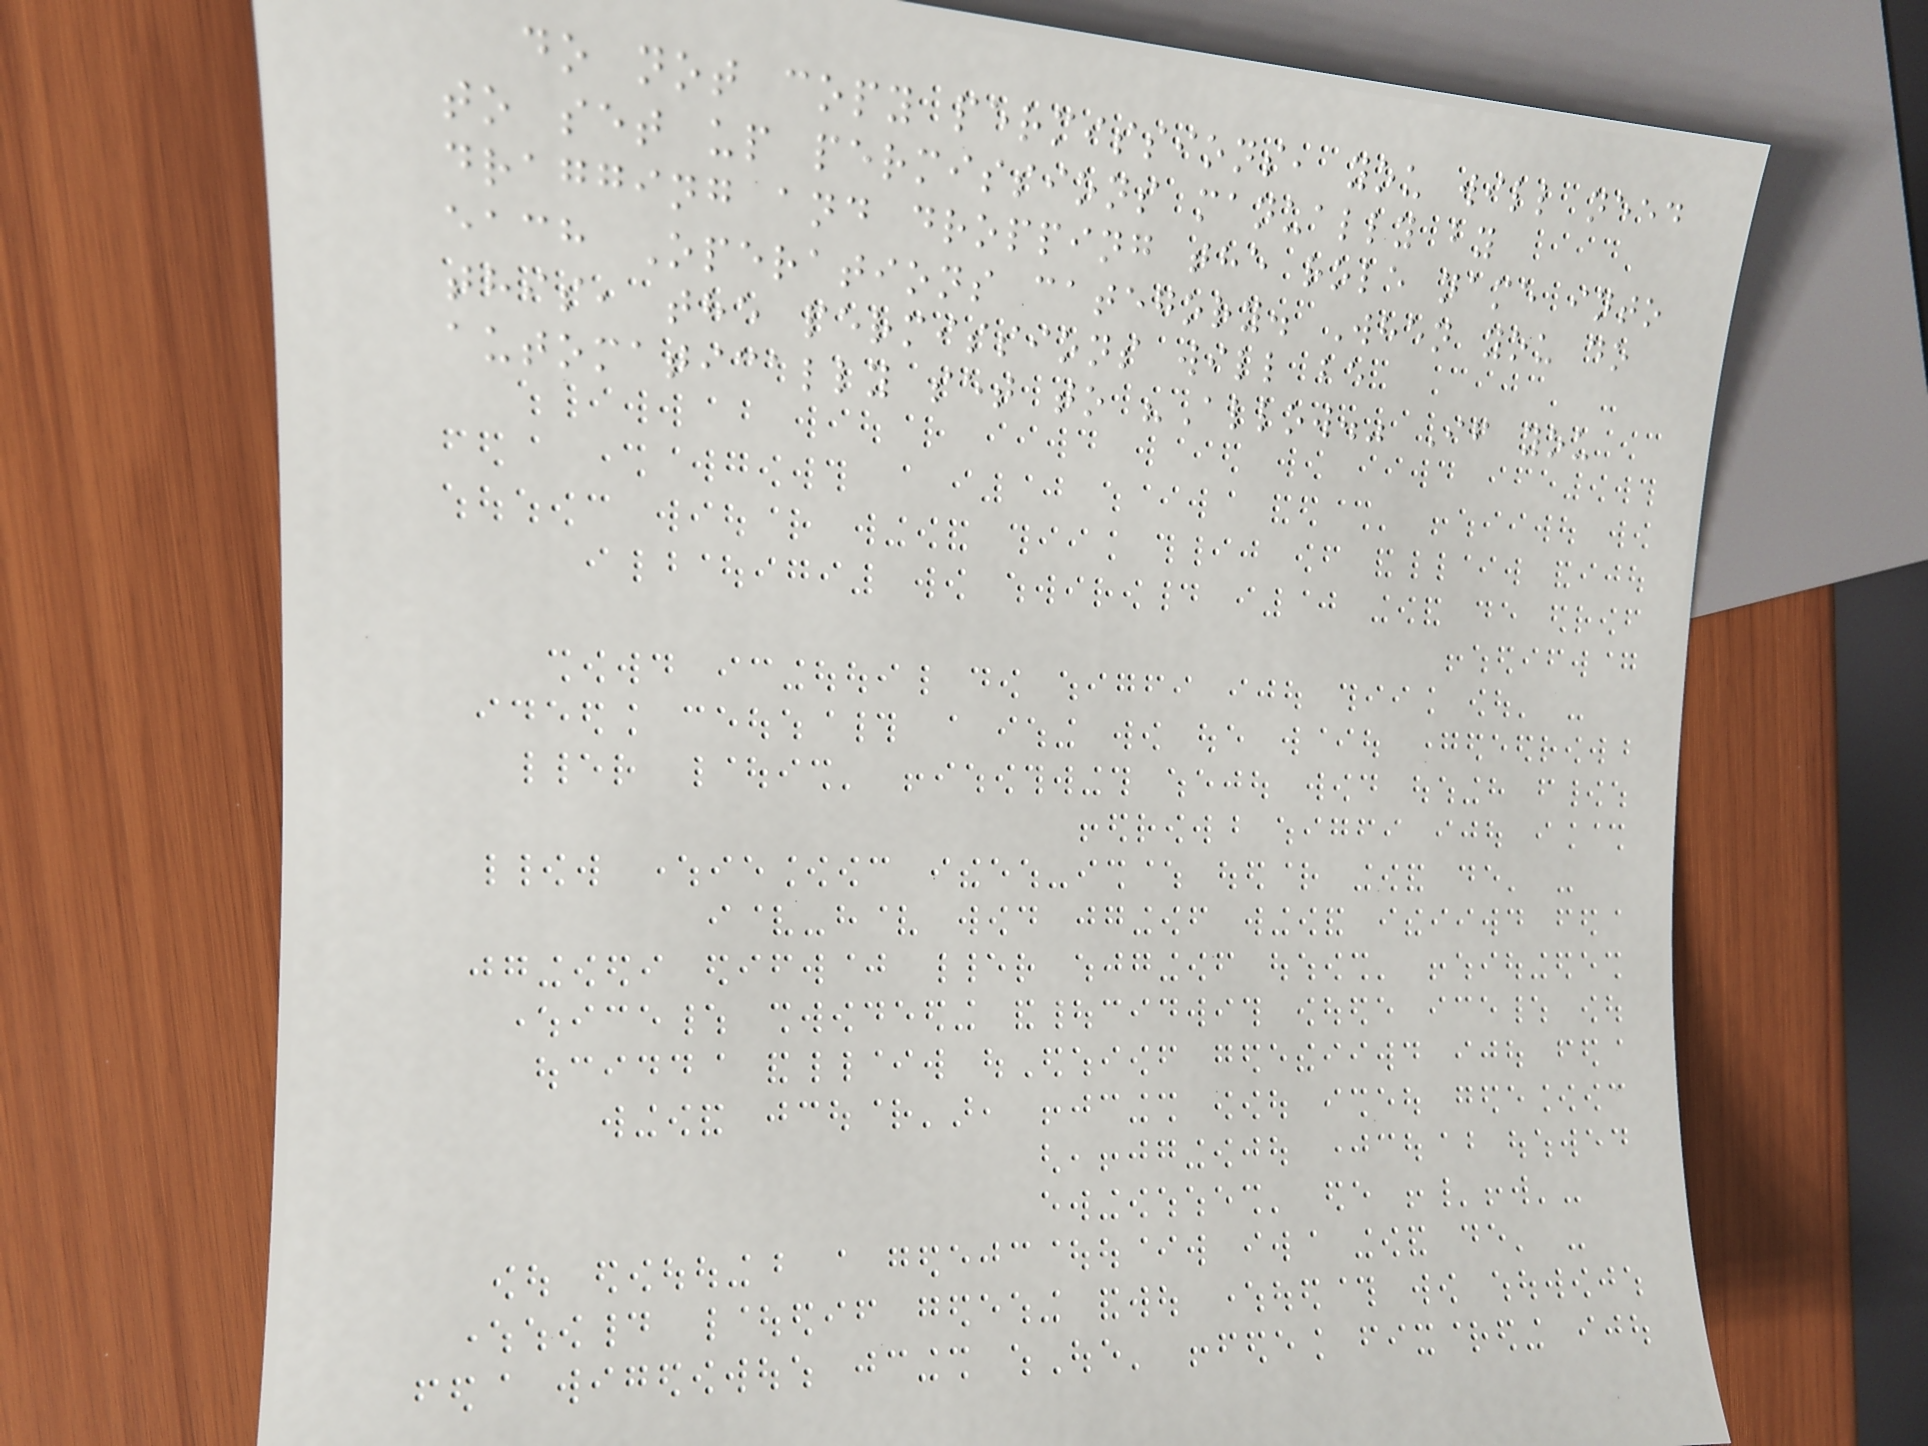do not copy permissions, you will need
to set up permissions manually by
dragging and dropping the role name into
each Operations category. When you do
this, the permissions will be
automatically set to "Allow." If you
